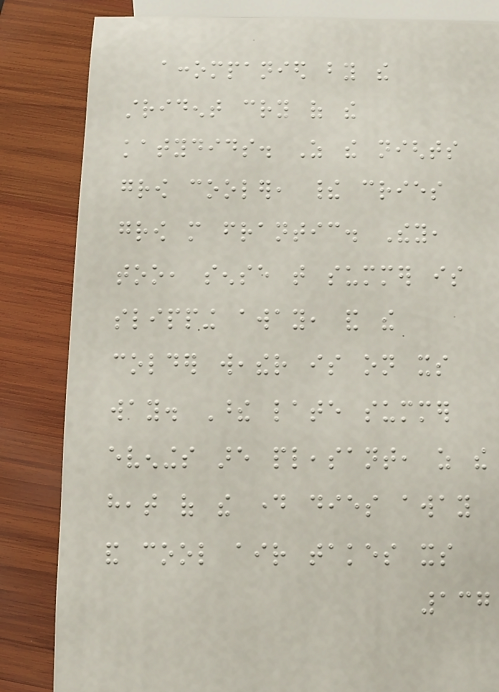accompanied by the
strident cry of the
katydids. As the nights
grow cooler, their cries
grow more frantic. They,
too, sense that summer is
slipping away, and the
colder weather is on its
way. These late summer
evenings are pleasant, as the
heat of the day dies away
and cool air takes its
137
